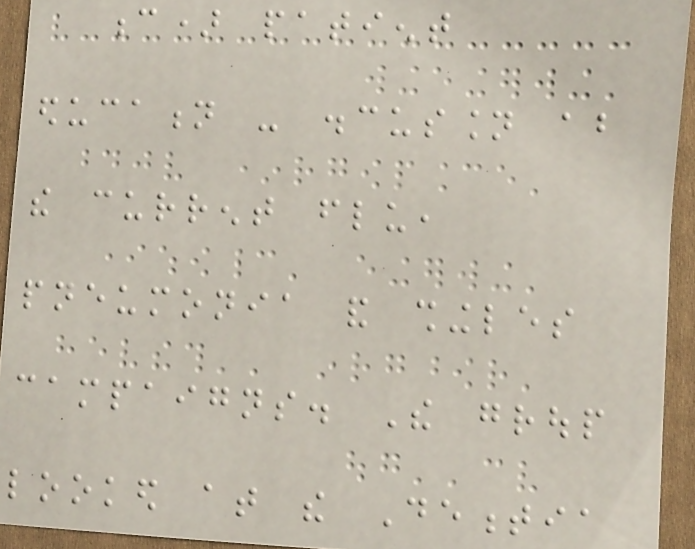c) patient
education - discussion about
the current flu,
pneumonia and shingles
campaigns. The group
looked at the Dementia
